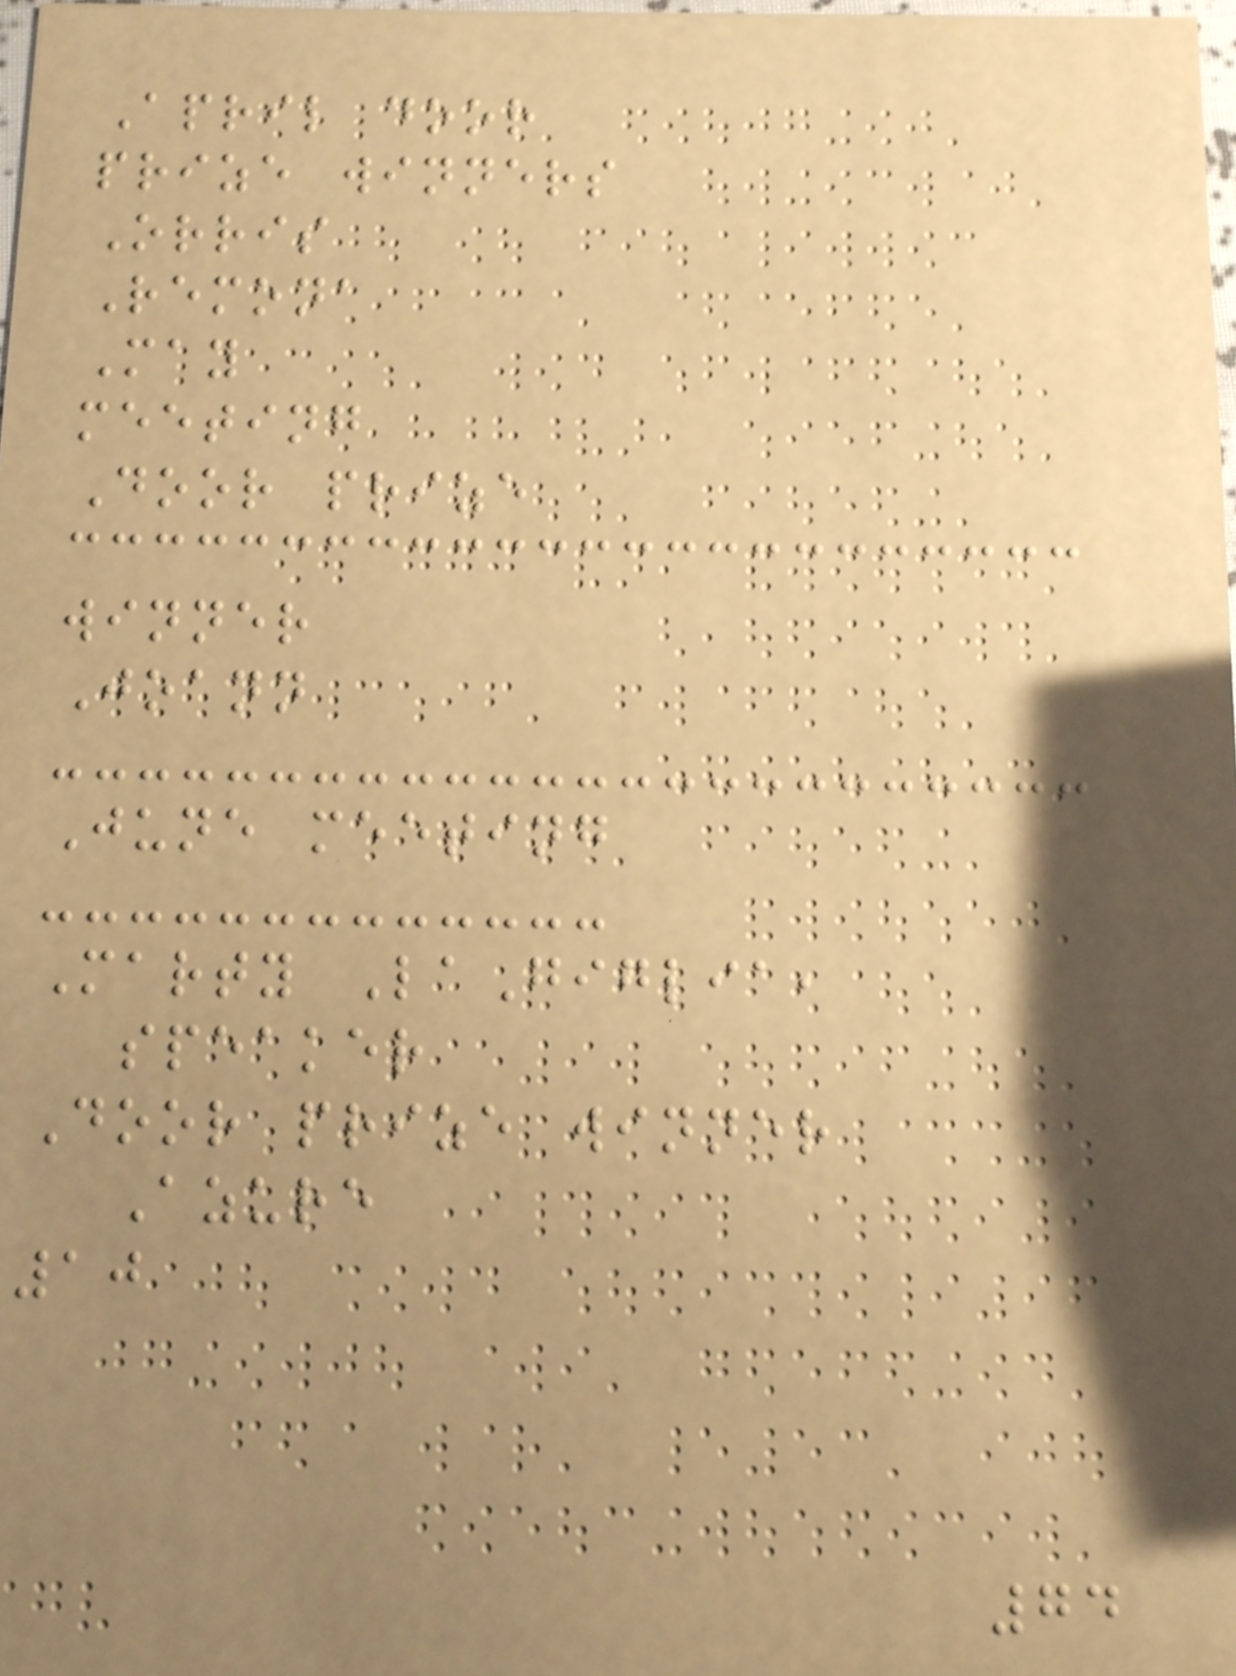April door
prize winners
Orris
Remona
May
meeting
Door prize
winner
Joann
June meeting
Marty LaGiglia,
speaker
Door prize winner
Azure
10
74
